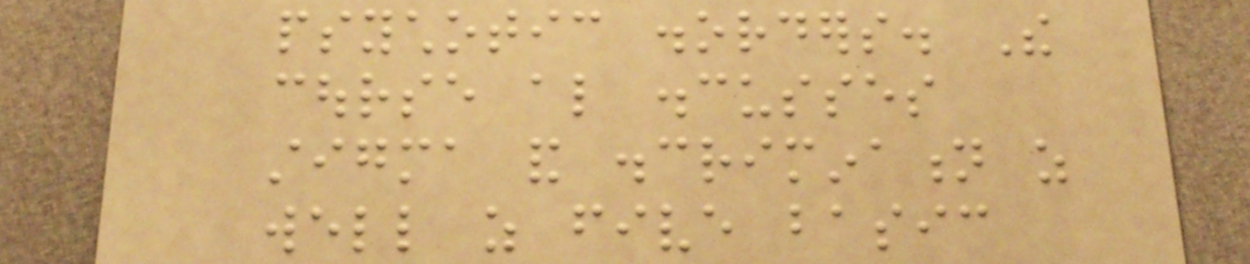psychotic disorders. The
course also discusses
stigma and discrimination as
well as five basic
